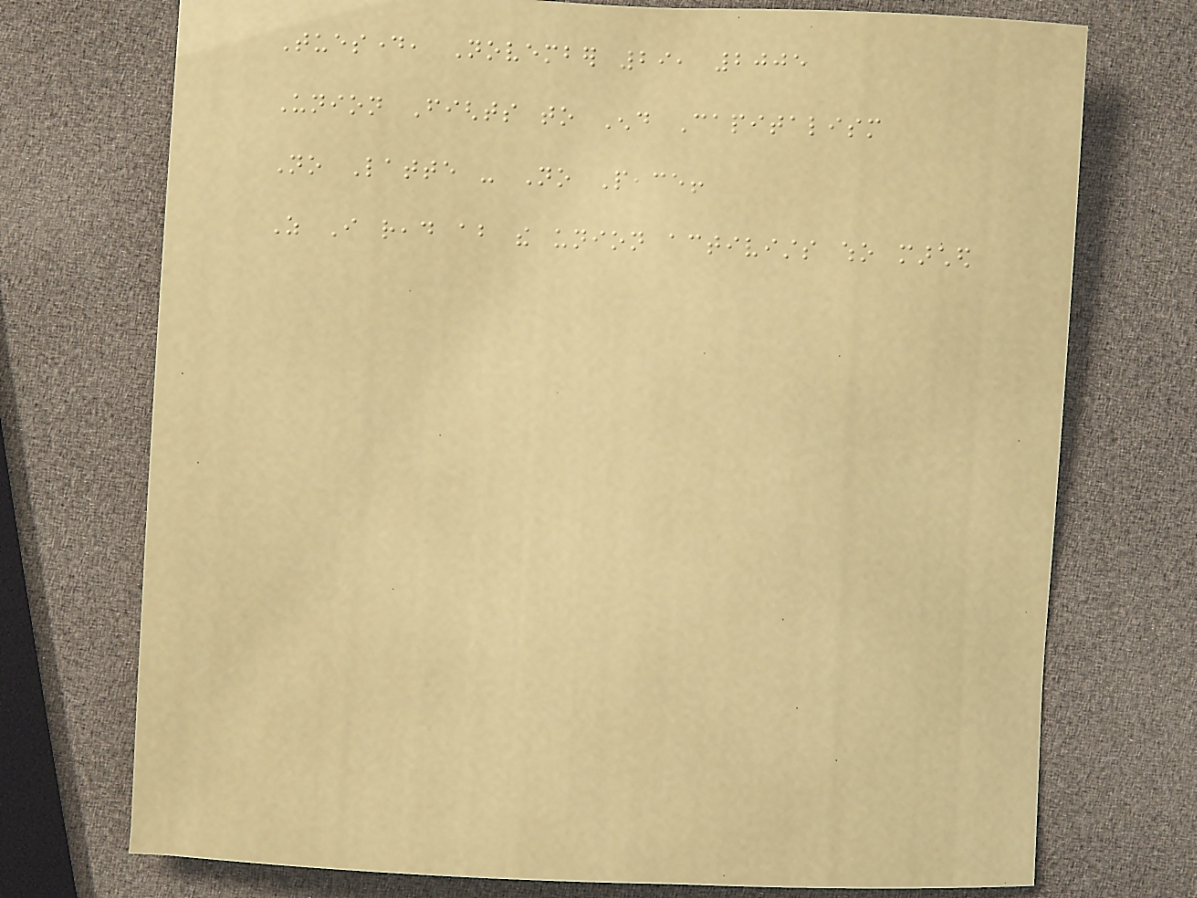Tuesday, November 29, 2005
Union Fights to End Capitalism
No Latte - No Peace!
As I read about the union activists who marched
